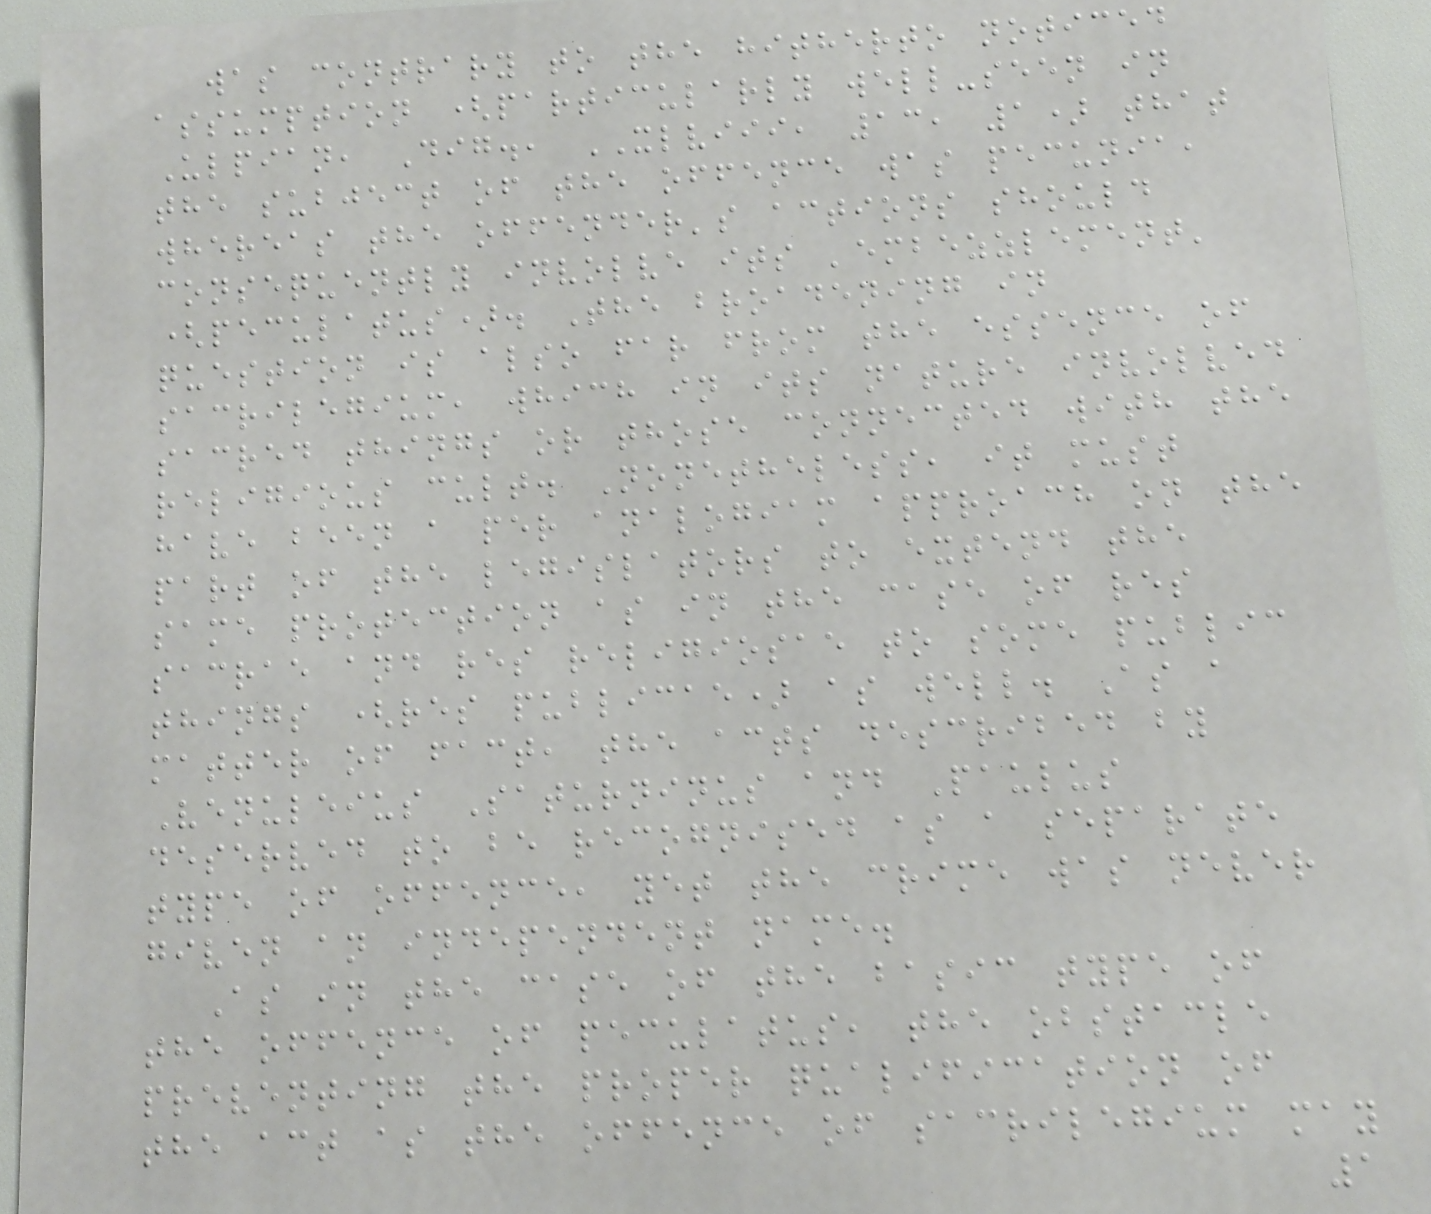was contrary to the hitherto noticed
assumption (particularly well-seen in
Ulpian, Dig., XLVIII, 13, 1) that
the subject of the offence was pecunia,
whereas the offender's actions should
consequently involve its 'embezzlement'
(peculatus). The broadening in
question is also far from the essence of
sacrilegium, which in its nature involved
sacred things or those connected with the
religious cult. Nonetheless, it must
have been a per analogiam approach on the
part of the legislators to extend the
same protection as in the case of res
sacrae and res religiosae to some public
things (res publicae) as well. As a
matter of fact, the acts described by
Venuleius Saturninus and Paulus
deserved to be recognised as a separate
type of offence, yet the crime was never
given an independent name.
As in the case of the basic type of
the offence of peculatus, the obstacle
preventing the proper qualification of
the act as the offence of sacrilegium may
1
